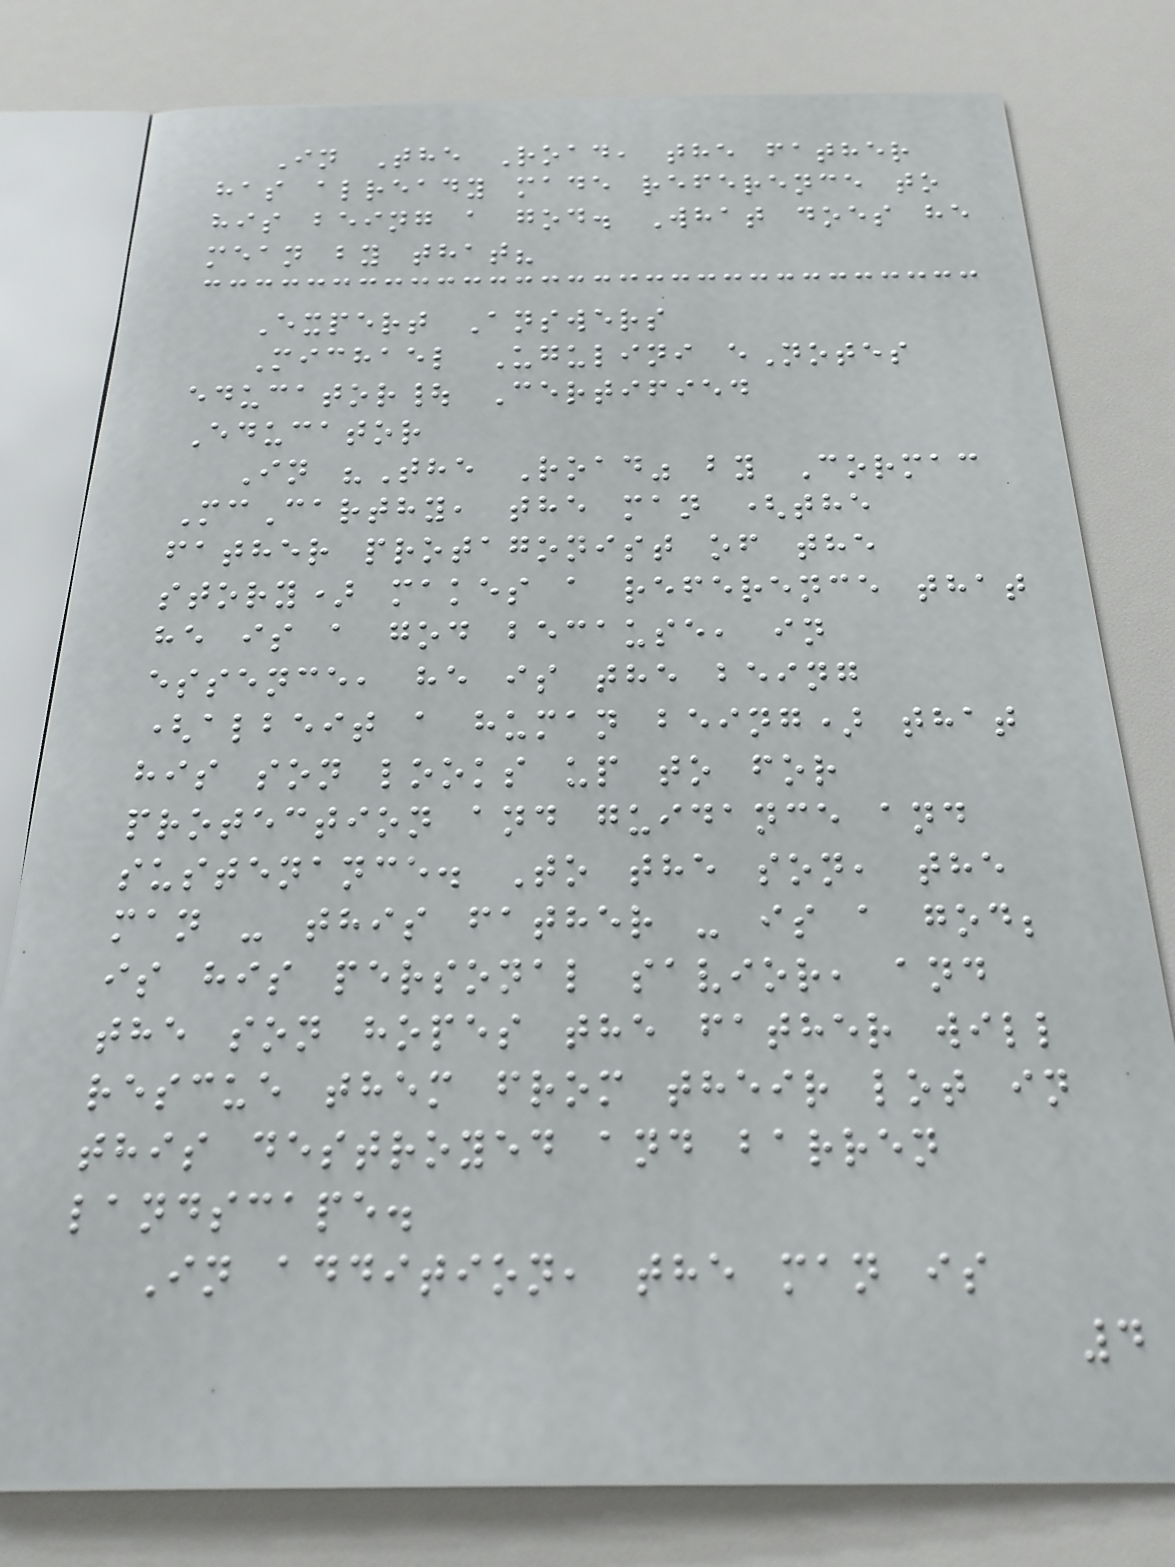In The Road, the father
has already made reference to
his being a god. What does he
mean by that?
Expert Answers
Michael Ugulini eNotes
educator| Certified
Educator
In "The Road" by Cormac
McCarthy, the man (the
father protagonist of the
story) makes a reference that
he is a god because, in
essence, he is the being
(albeit a human being) that
his son looks up to for
protection and guidance and
sustenance. To the son, the
man - this father - is a god;
is his personal savior, and
the son hopes the father will
rescue them from their lot in
this destroyed and barren
landscape.
In addition, the man is
4
